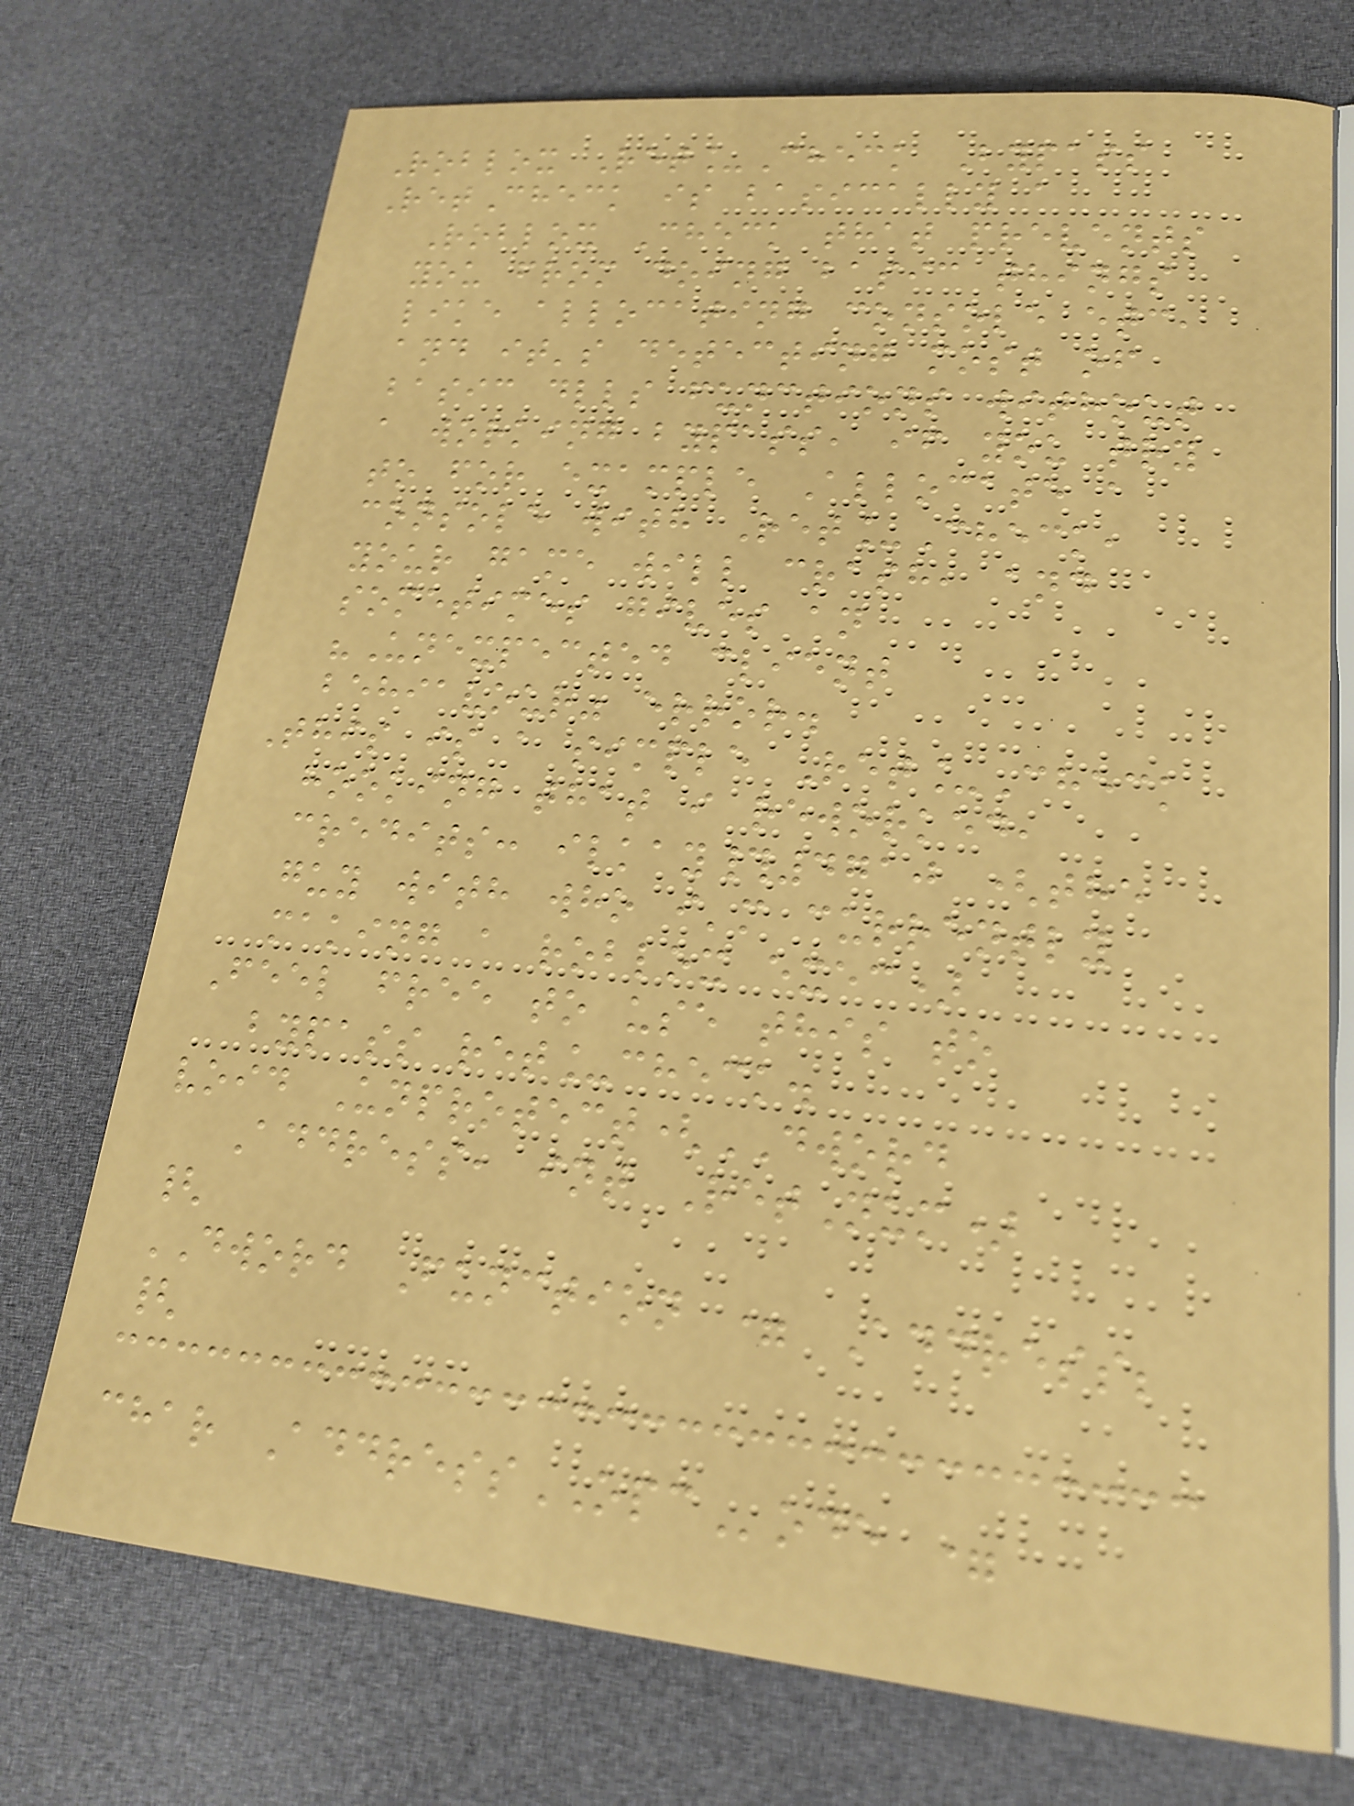Roblox Ret_Check Bypass
RetCheck is basically a
Roblox Check that prevents
you from doing basic things
like allocating console etc,
and it's detecting most of
basic dlls functions without
a working bypass, if you try
to for example Allocate a
console with Ret_Check,
your game will crash, and
sometimes gives an
"Unexpected client
behiavour" error.
This is a simple Ret_Check
hooking that i reworked,
credits: ilkay#4710 (the
guy with who i'm currently
making a roblox exec)
Feel free to use this to
bypass ret_check.
void Unprotect(DWORD
Address, int RetNum)
{
DWORD Function = Address;
{
char AddressOPCode =
